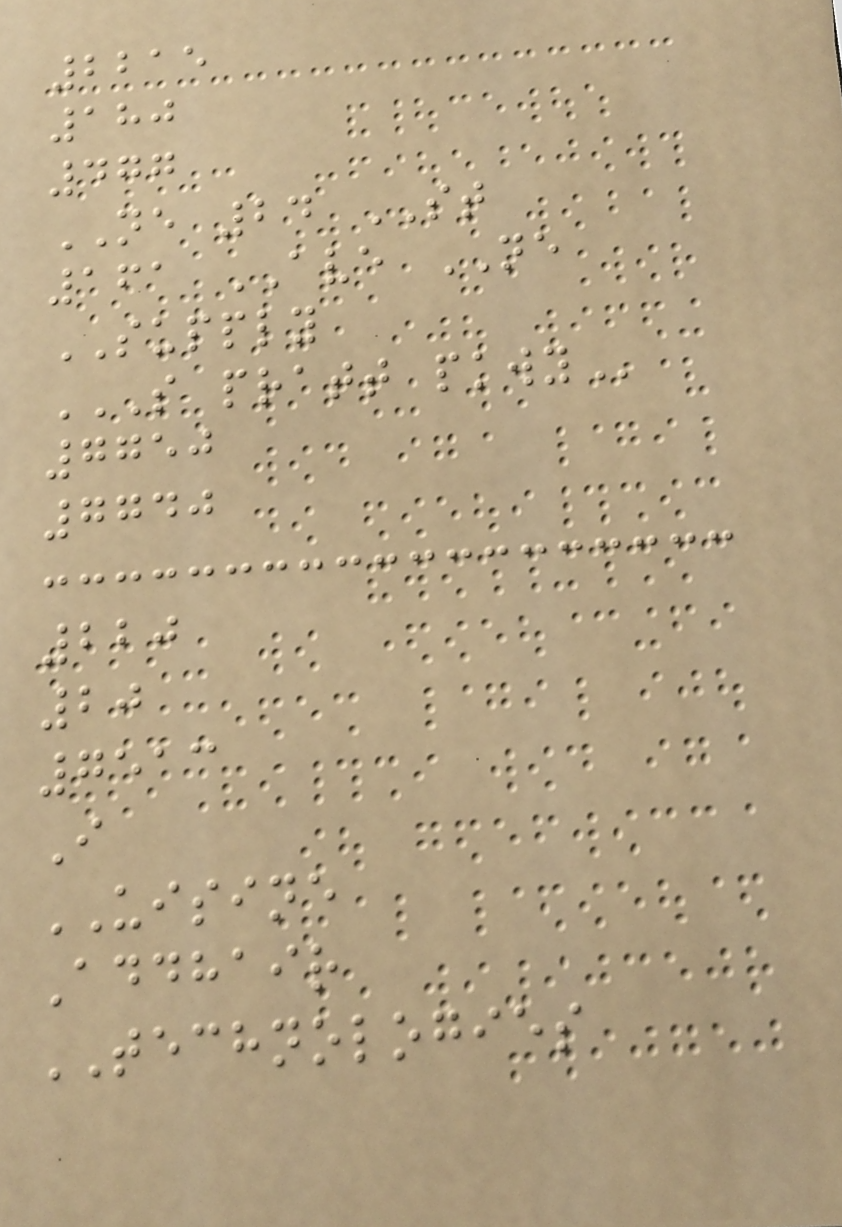2215
180
477
NE 24 ST
161 AVE NE
SUPPLY
S PRATT PKWY
7750
7740
220
20
7513
I
UISINE
Addhair
TECHNOLOGIES
